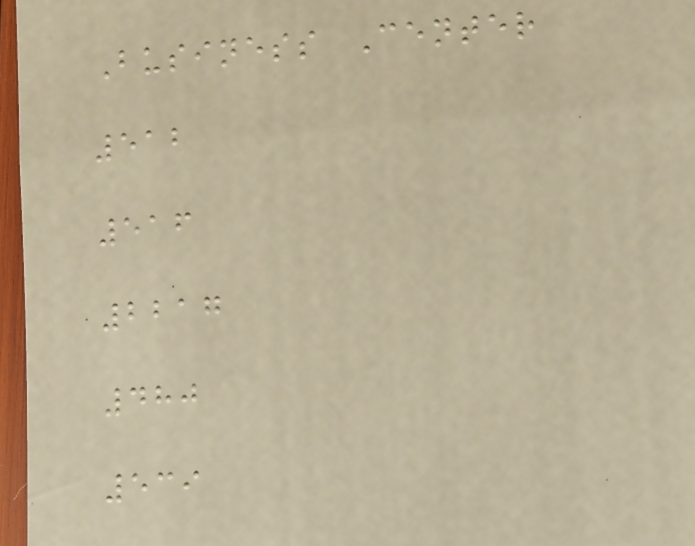Business Center
512
516
2217
480
539
